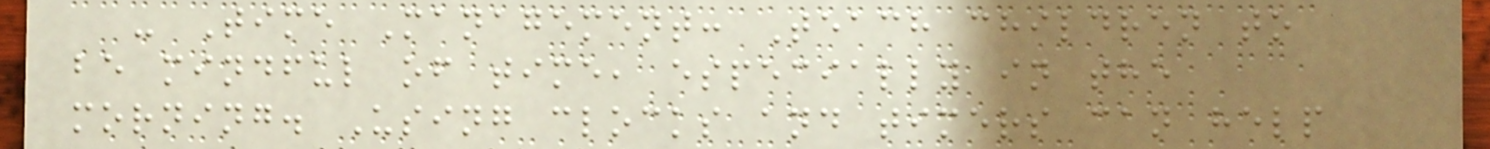- Time Management: Teach children to
be mindful of time, especially in the
morning. Using clocks and timers can help
